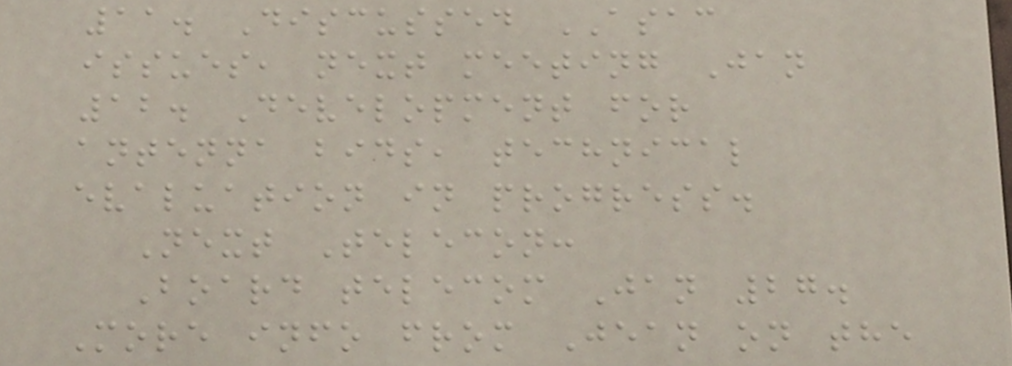11. Discussed ASAC
issues, next meeting Jan
12. Development for
antenna bids, technical
evaluation in progress.
Next Telecon:
Board telecom Jan 27.
More info from Jean on the
